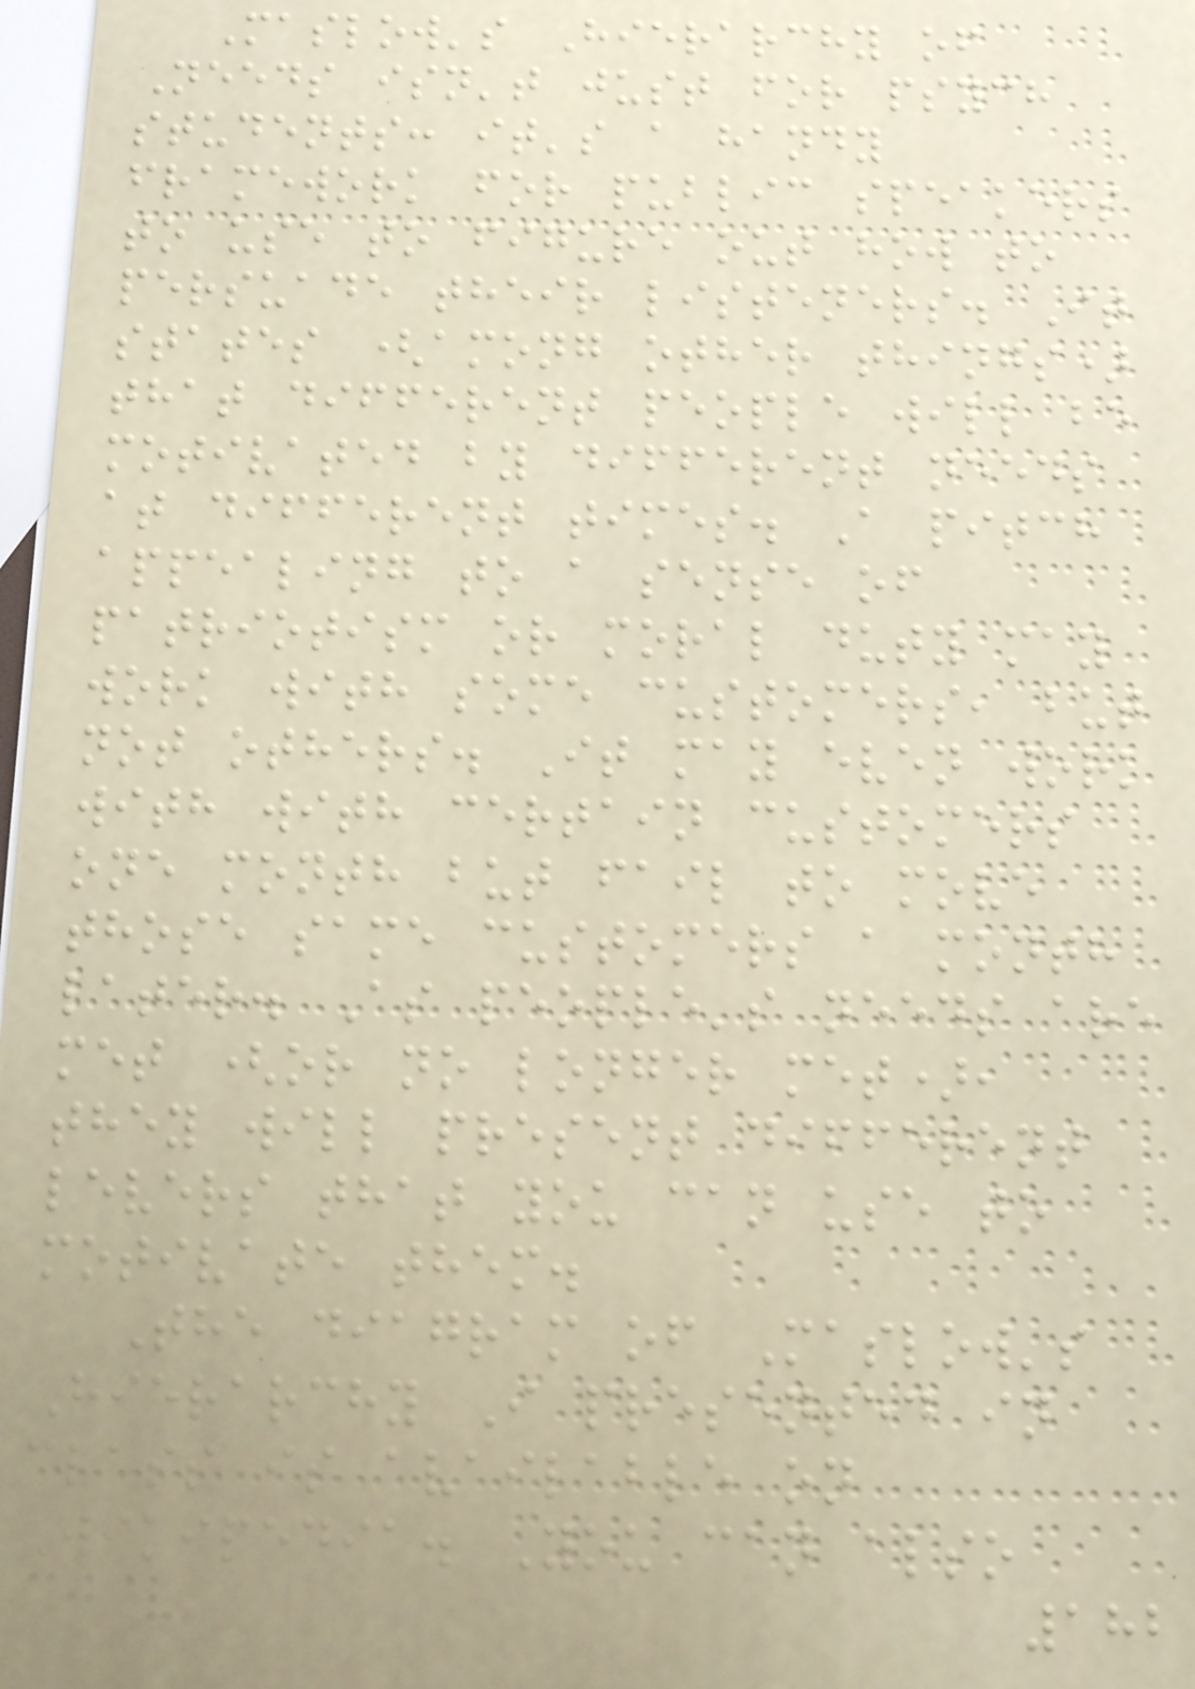Maslow's Hierarchy of
Needs isn't just for psych
students: it's a handy
framework for public speakers
to use to figure out how to
persuade their listeners. It
states (among other things)
that different people will be
motivated by different needs
at different times. A pitch
appealing to a sense of
patriotism or moral duty may
work with some customers, but
not others. It may even work
with with certain customers
one month but fail to move
those same customers a month
later. As people's needs are
met (or no longer met),
they will present different
levers that you can use to
motivate them.
The diagram of Maslow's
Hierarchy I presented in
class is available on
Wikipedia. You can also
182
